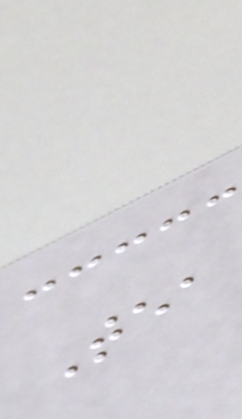Tea
